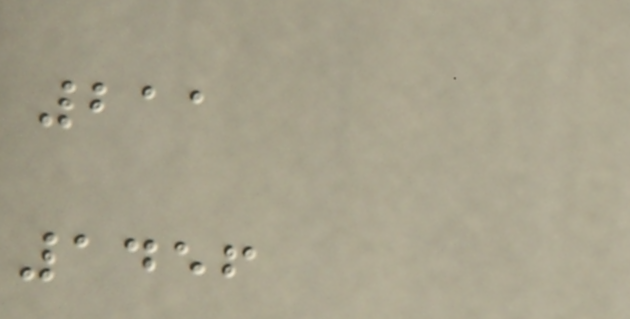211
1456
